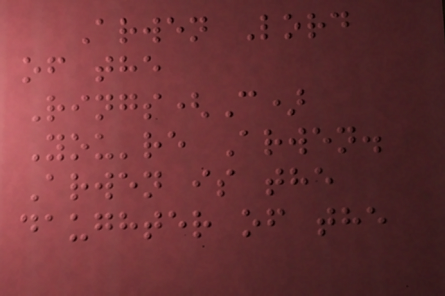Arwen Lord
of the
Rings(C)
You're Arwen.
Arwen is the
daughter of the
